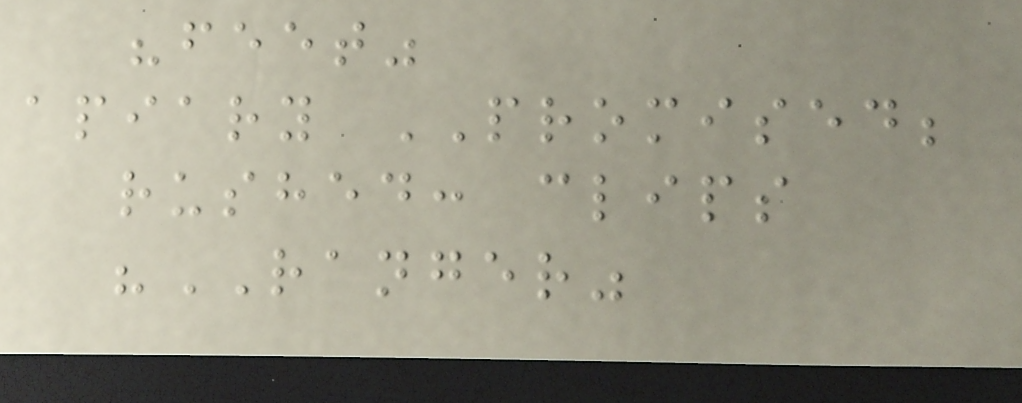"feet"
apiary PROMISED;
rushed: clips
"RANGER"
